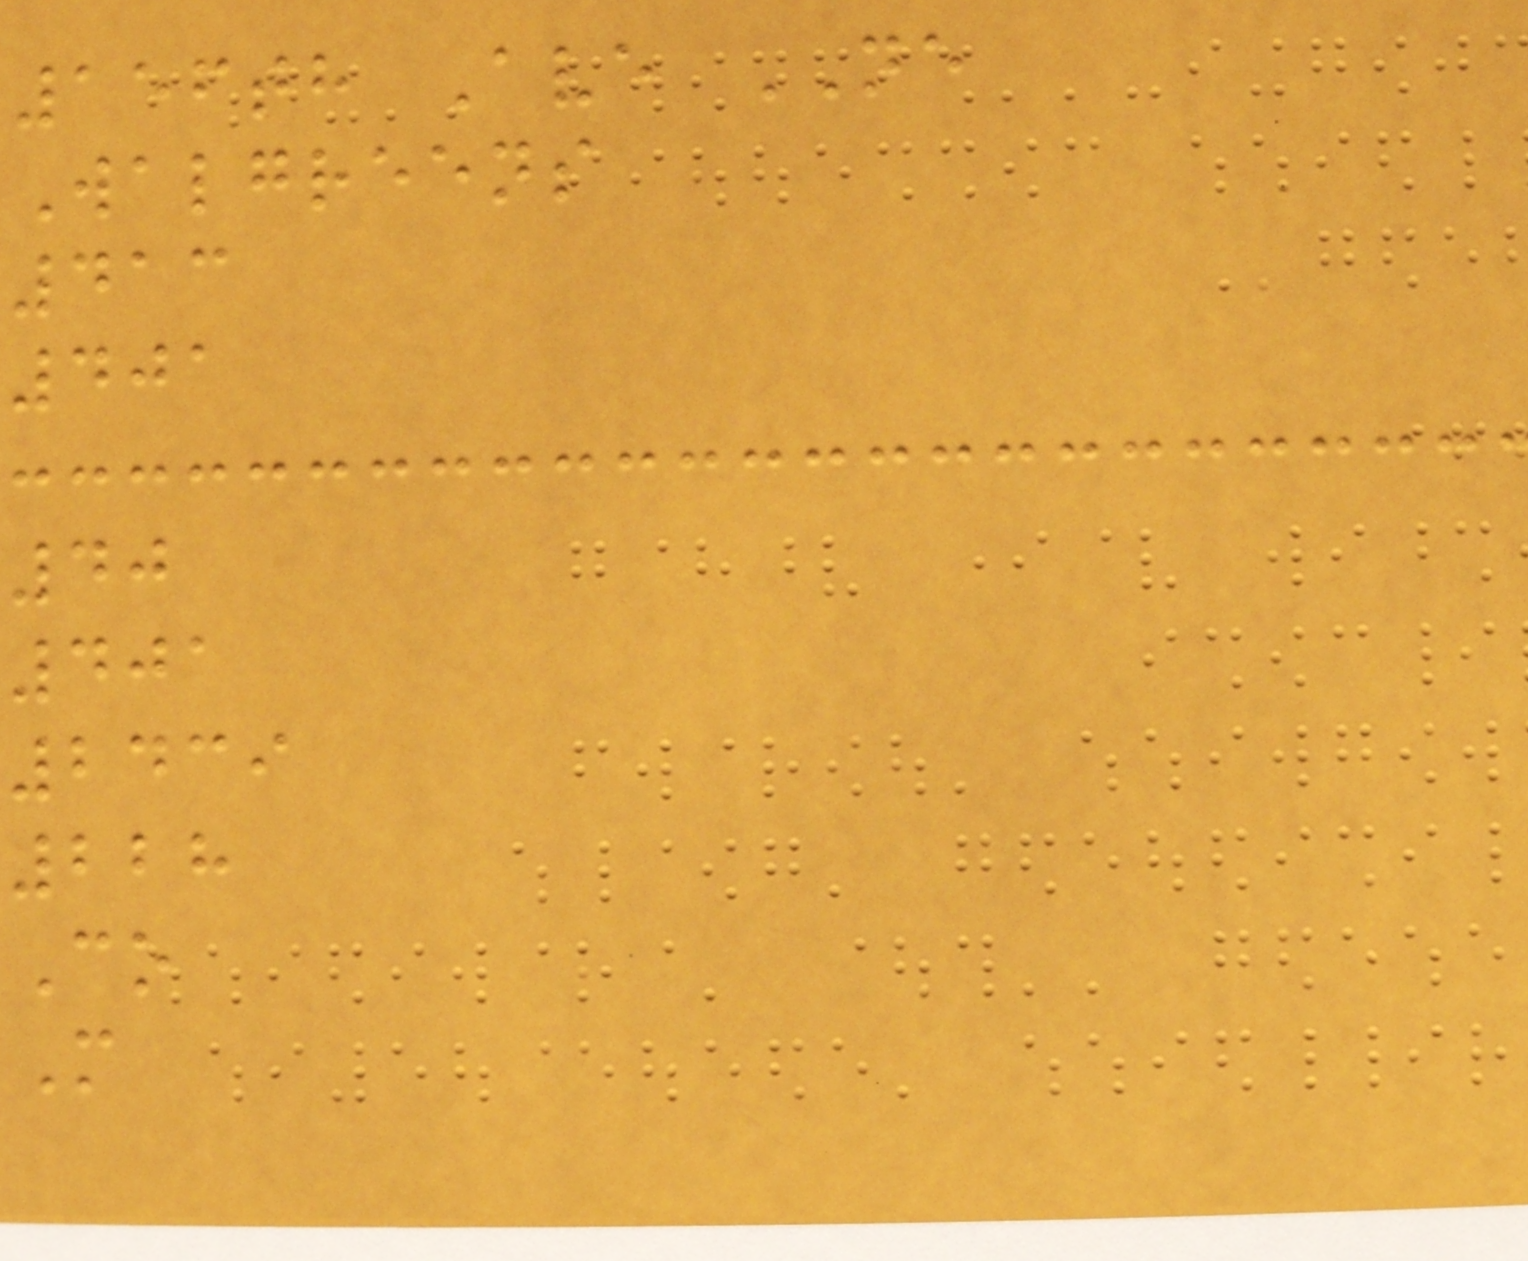156th Ave NE
Walgreens
413
401
40
401
2439
228
Co
M
